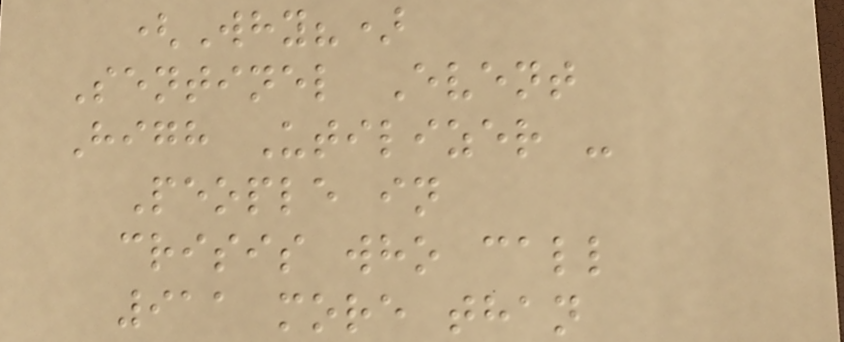(Why?)
Sentinel Event
High Utilizer -
People in
crisis who call
911 more than
